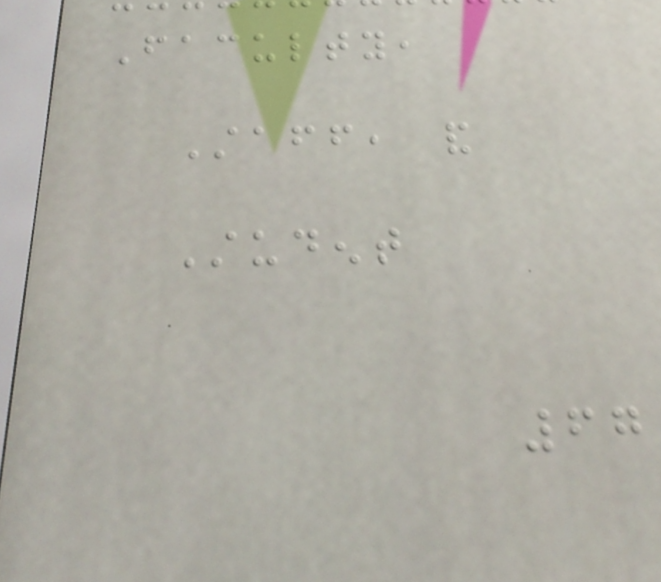Faculty,
Staff, and
Student
67
